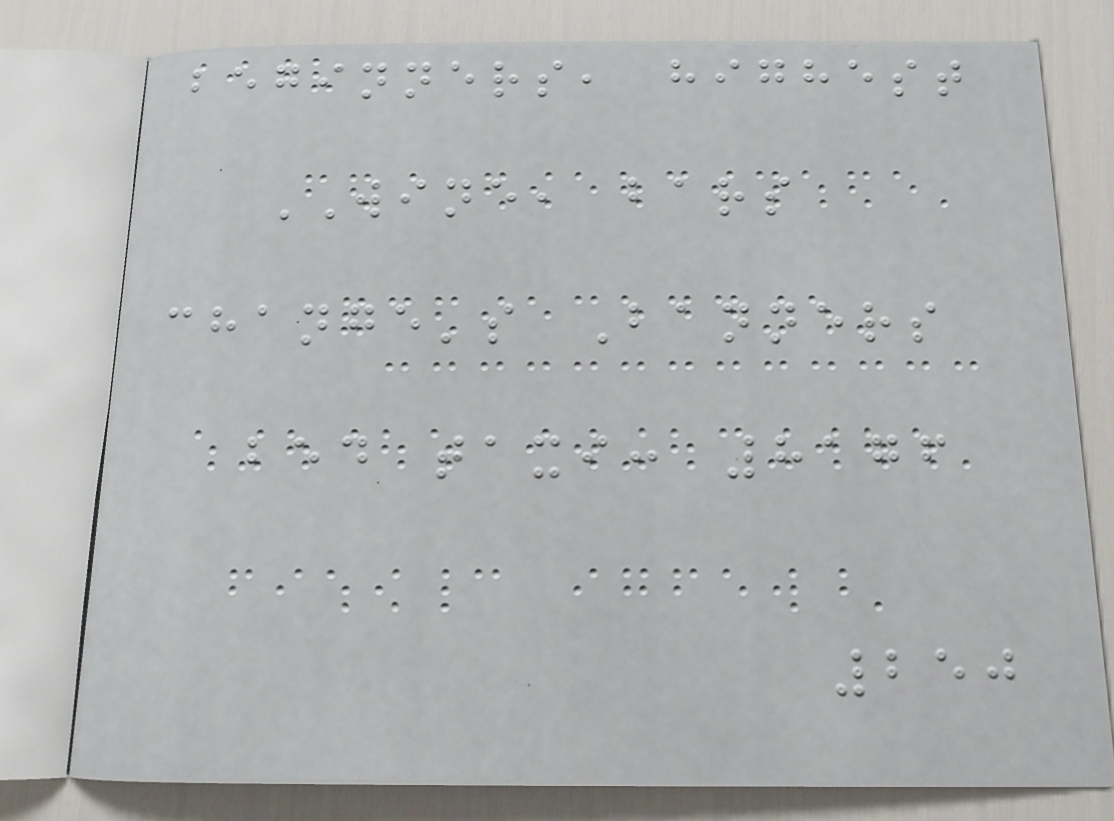beginners, highest
WINE, bars
change's Banners
bed taxi: 8176
250
